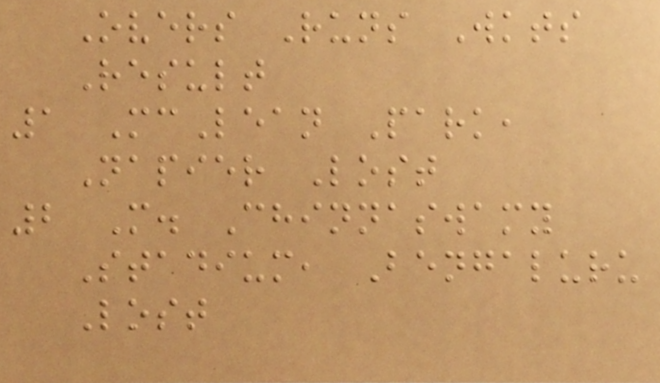Overs Runs Wkts
Result
1 McLean Park,
Napier Lost
2 M. Chinnaswamy
Stadium, Bengaluru
Lost
